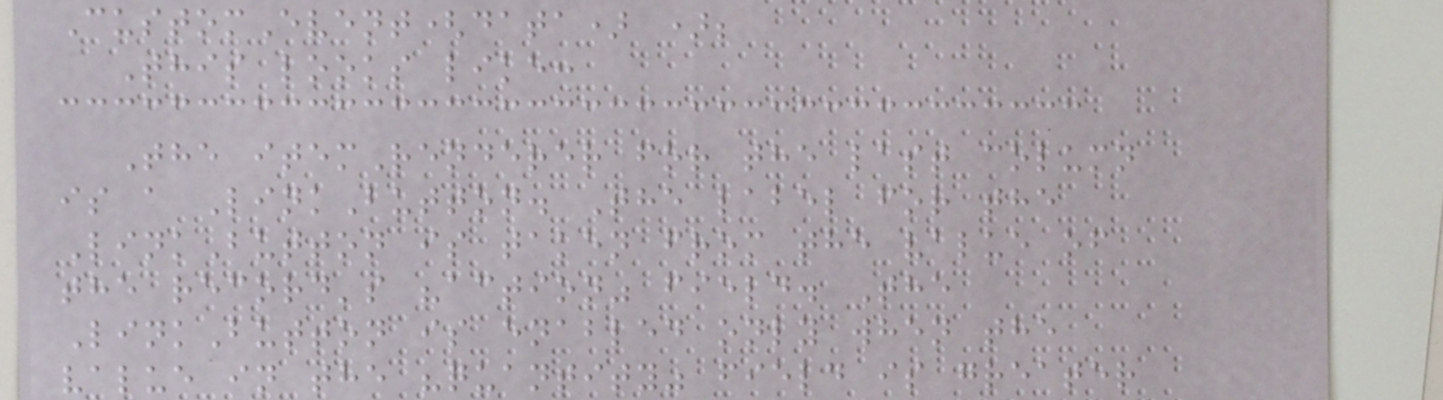CustomEvent(data) );
This looks like:
The itemRenderer for the last column
is a LinkButton. The label for the
LinkButton is taken from the value of
the record's "action" field. The
LinkButton is enabled only when the
value in the "quantity" field is greater
